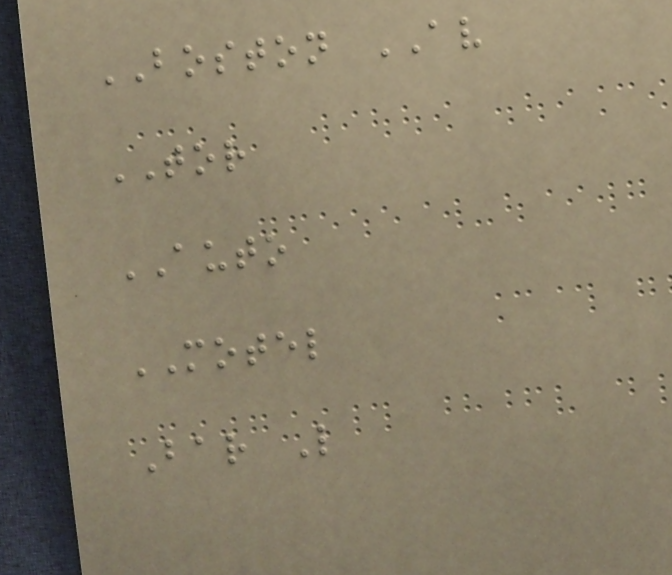BOSTON AV
TOR
AUTO
MOTEL
Bar L
